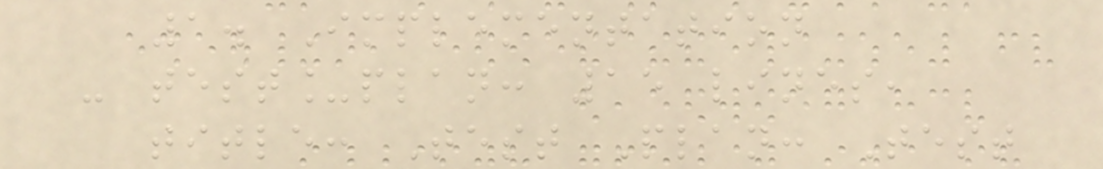1. Implementation
- test_plan: 15 lines,
title: Test Plan: Test
